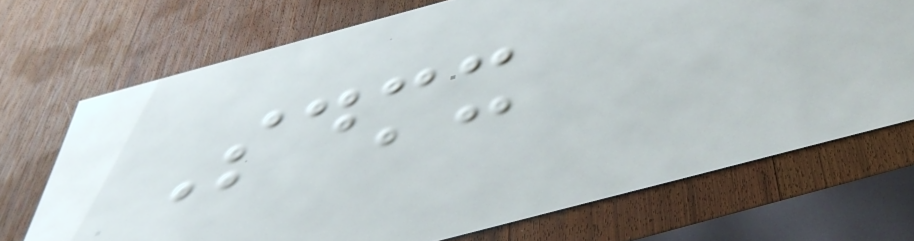Sdmx
